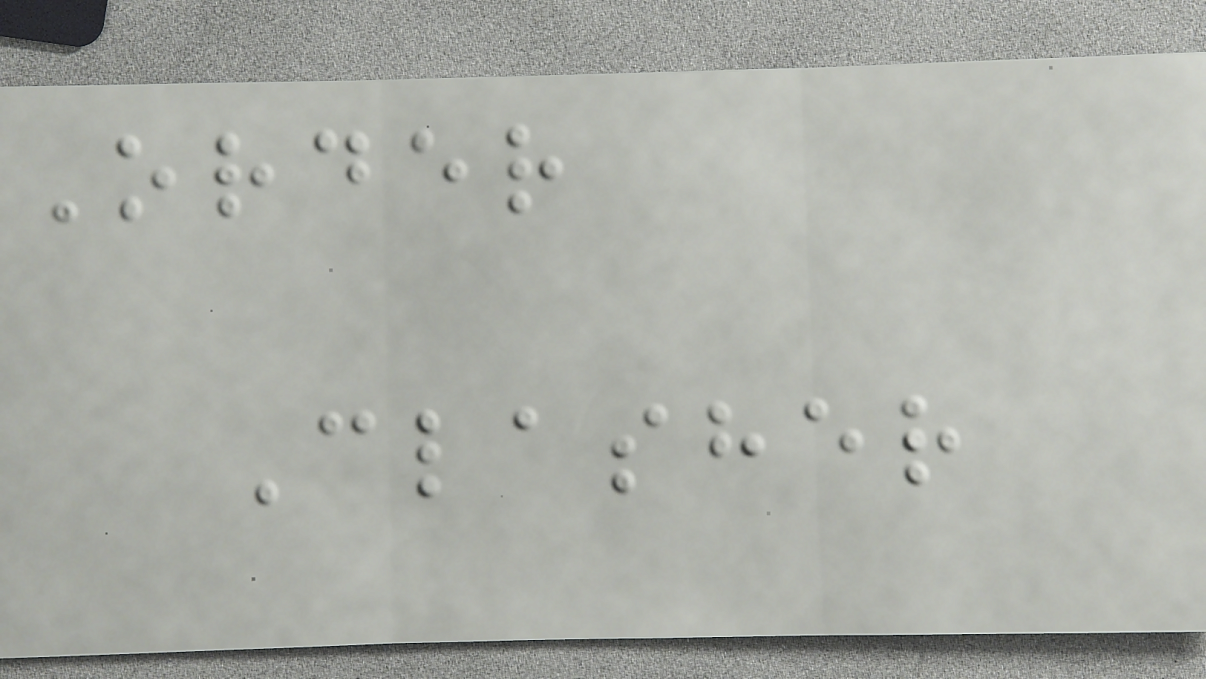Order
Clasher
